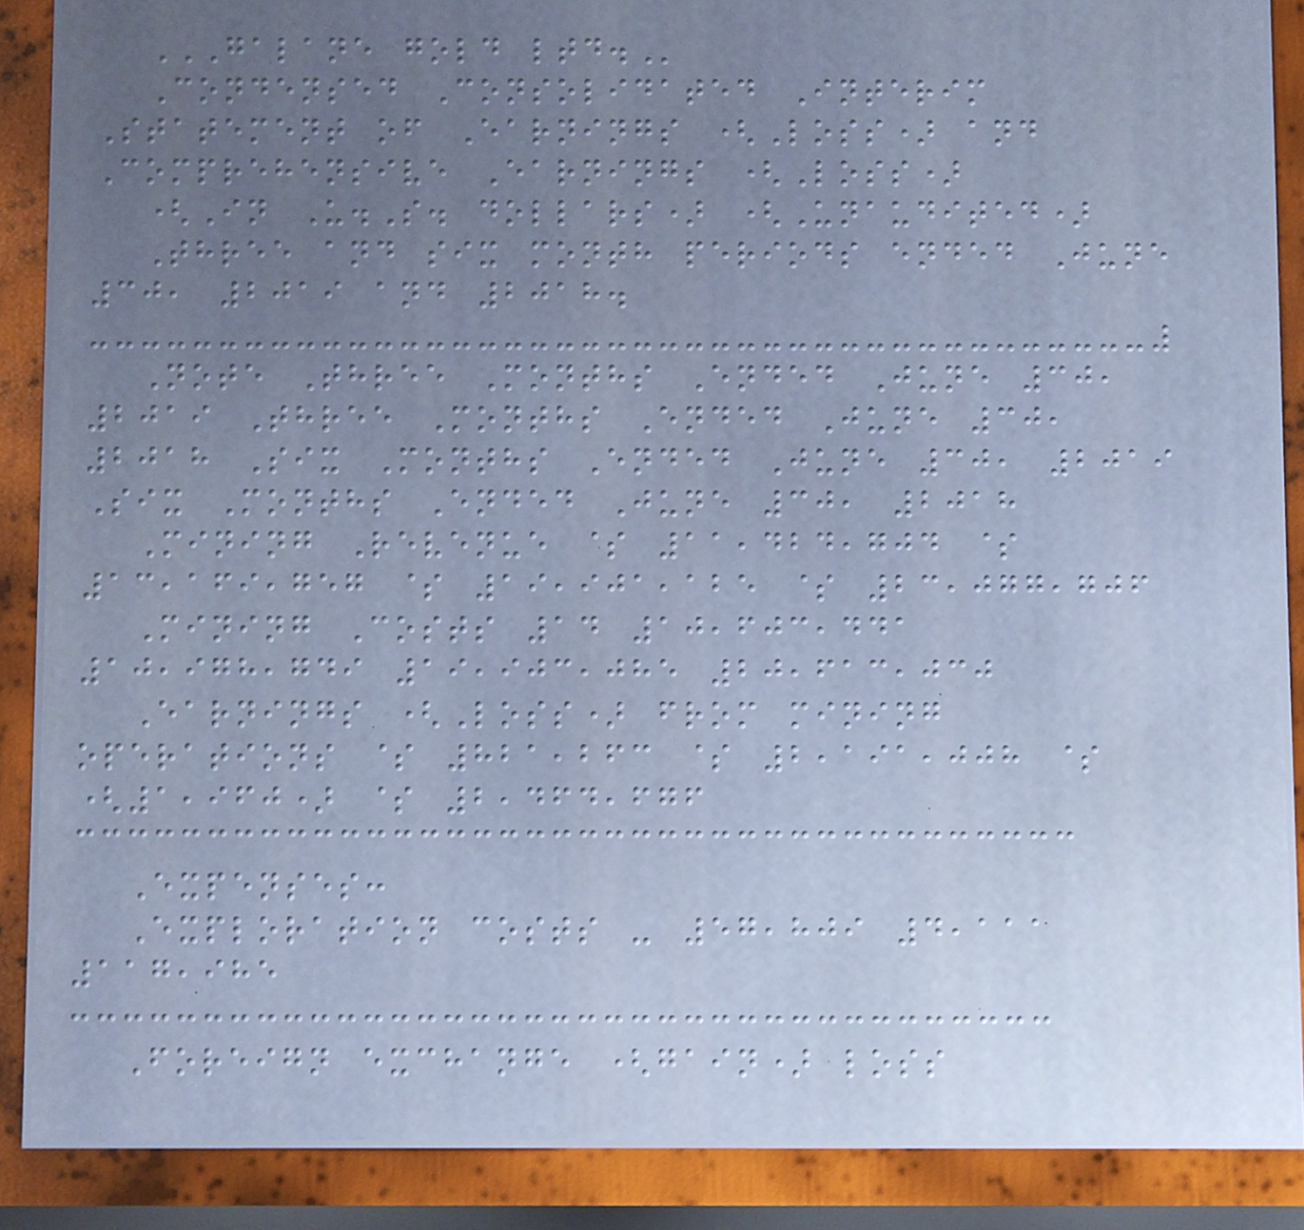GALANE GOLD LTD.
Condensed Consolidated Interim
Statement of Earnings (Loss) and
Comprehensive Earnings (Loss)
(In U.S. dollars) (Unaudited)
Three and six month periods ended June
30, 2019 and 2018.
Note Three Months Ended June 30,
2019 Three Months Ended June 30,
2018 Six Months Ended June 30, 2019
Six Months Ended June 30, 2018
Mining Revenue $ 11,424,704 $
13,169,757 $ 19,901,125 $ 23,077,706
Mining Costs 14 10,603,441
10,978,749 19,903,085 20,613,030
Earnings (Loss) from mining
operations $ 821,263 $ 2,191,008 $
(1,960) $ 2,464,676
Expenses:
Exploration costs - 57,809 4,111
117,985
Foreign exchange (gain) loss
